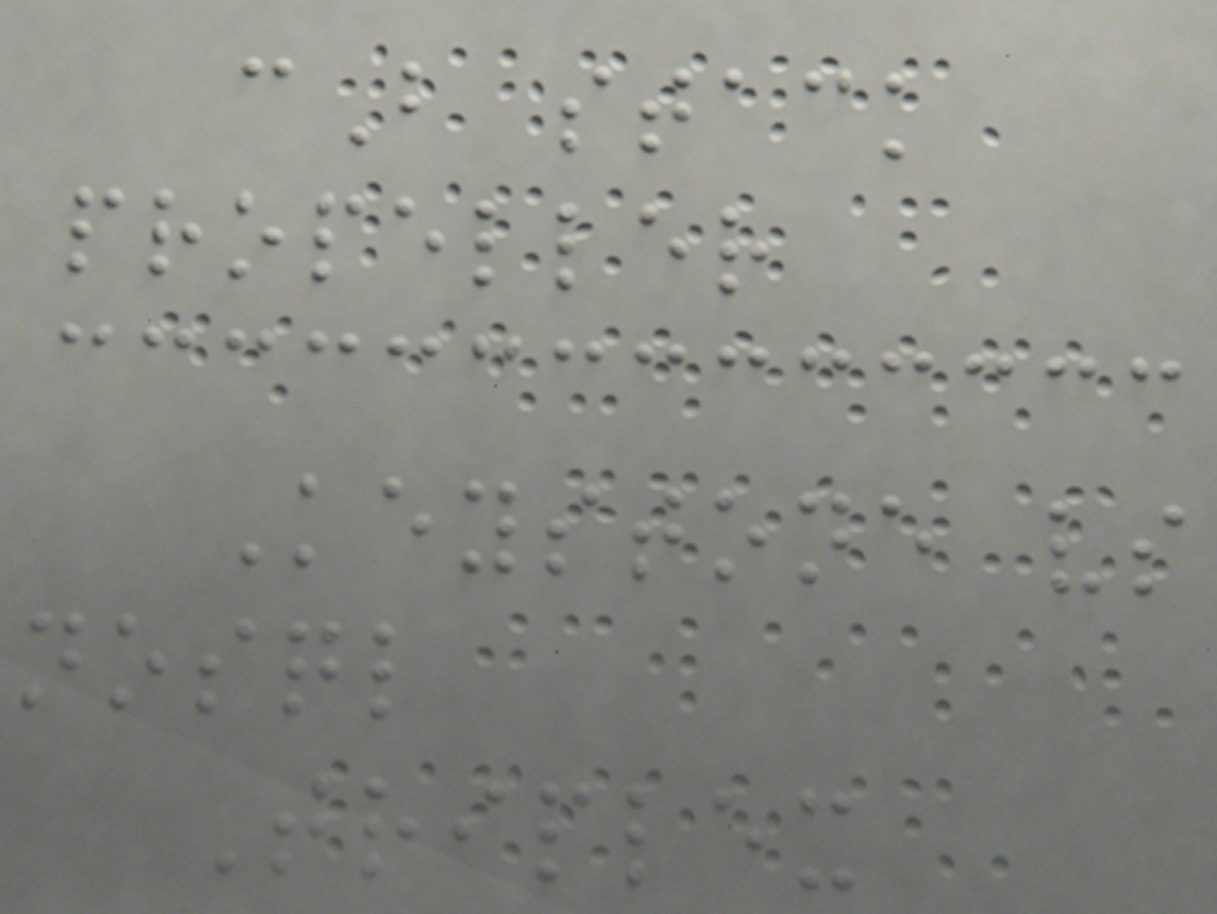cB stack
propeller
Keystone vs
nosql
Triplex
